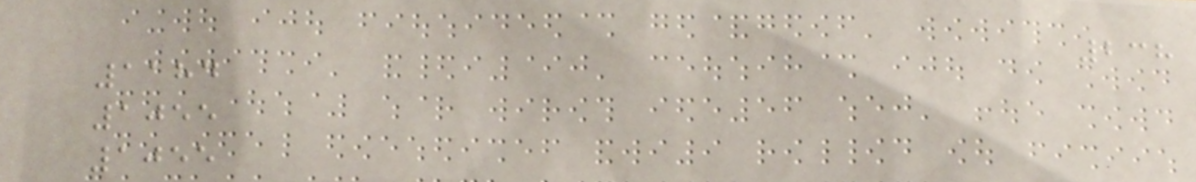238
1184
1055
1055
